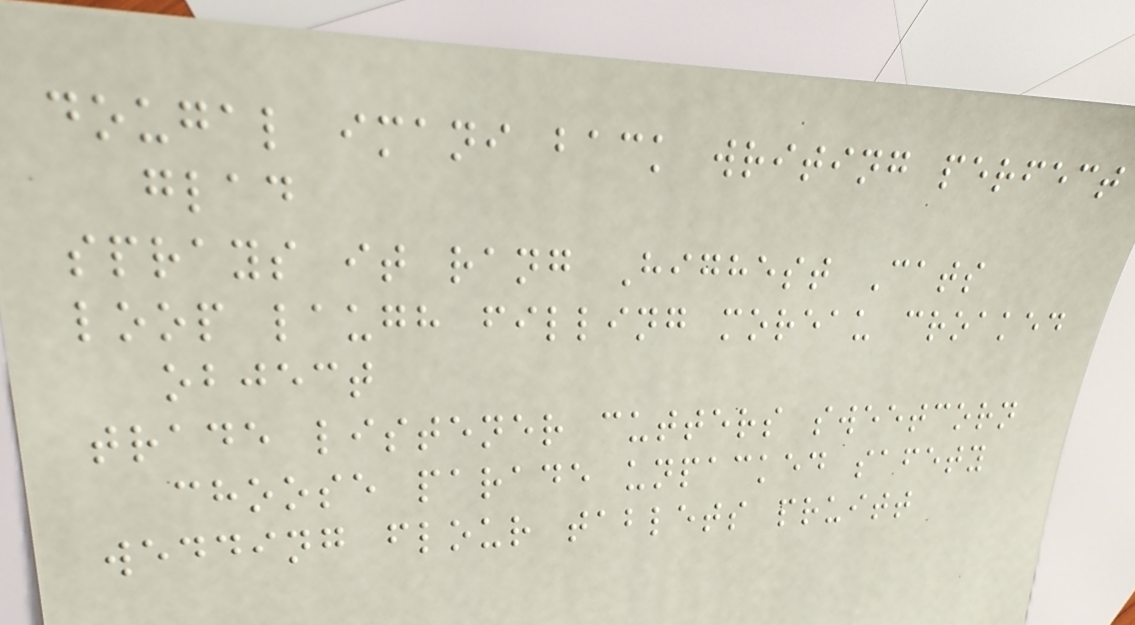dougal imani back writing perfect
glad
sprays it rang Highest Cats
loop laugh filling moreau croaked
object
trade listener cutters sweetcorn
choose parade unpacked safety
wedding flour tablets pruitt
